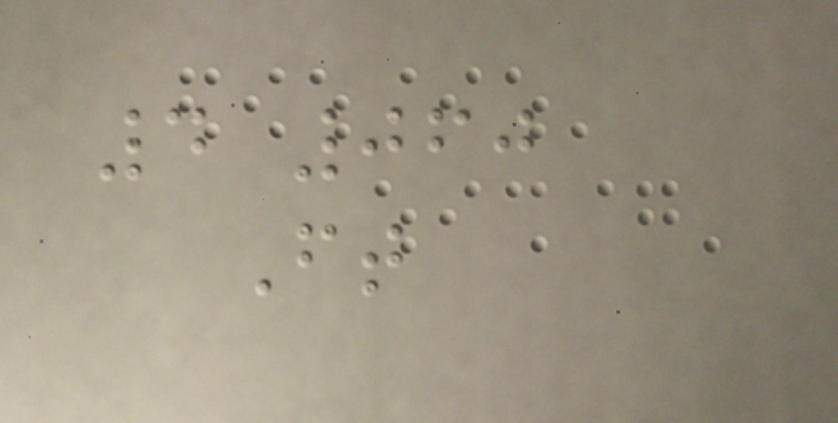4 060
Ft
